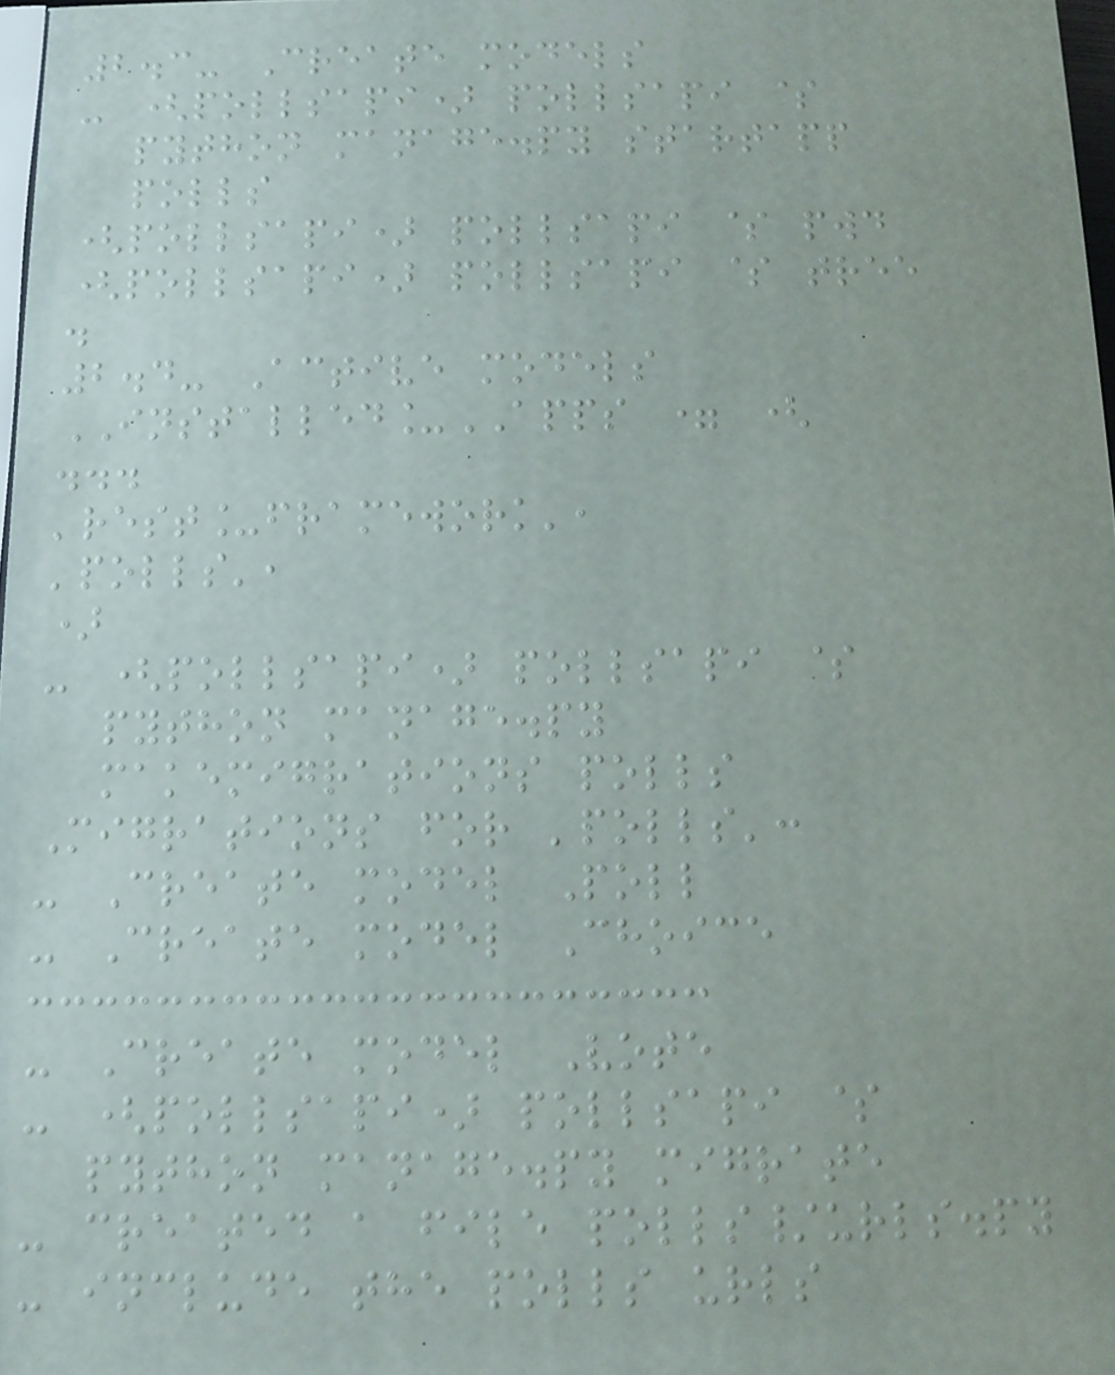2.3- Create models
- (pollsapi) pollsapi $
python manage.py startapp
polls
(pollsapi) pollsapi $ pwd
(pollsapi) pollsapi $ tree
.
2.4- Active models
INSTALLED_APPS = (
...
'rest_framework',
'polls',
)
- (pollsapi) pollsapi $
python manage.py
makemigrations polls
Migrations for 'polls':
- Create model Poll
- Create model Choice
- Create model Vote
- (pollsapi) pollsapi $
python manage.py migrate
- created a file polls/urls.py
- include the polls urls
